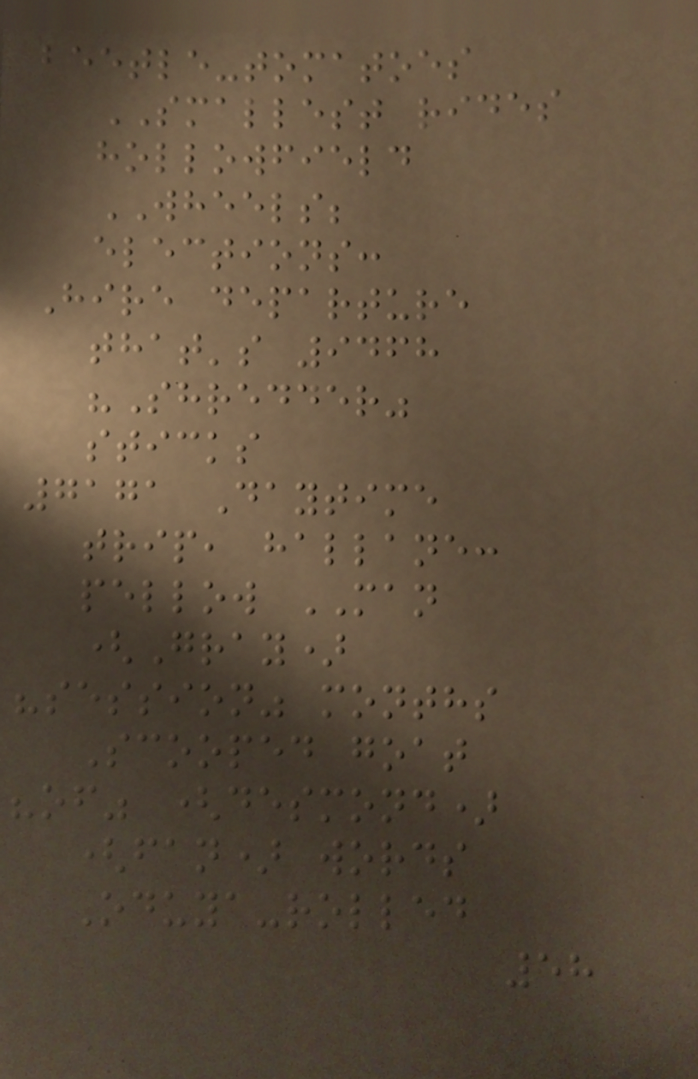beetle-tomatoes
SMALLEST rides
hollowfield
WHEELS;
elections:
Hire departure
that's 9468
"Shredder"
sticks
7171 Daytime
trip, hallane:
pellow MAN
(Gray)
"session" months
Scooped goat
"of" (desmond)
(fan) words
Oduya-rolled
58
